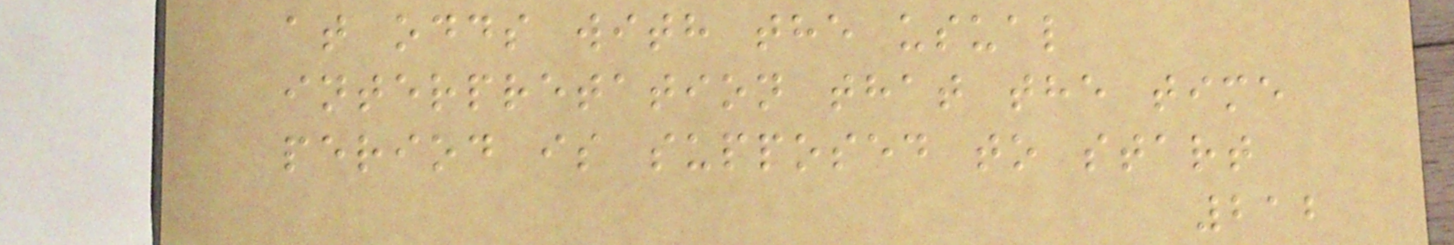at odds with the usual
interpretation that the time
period is supposed to start
212
